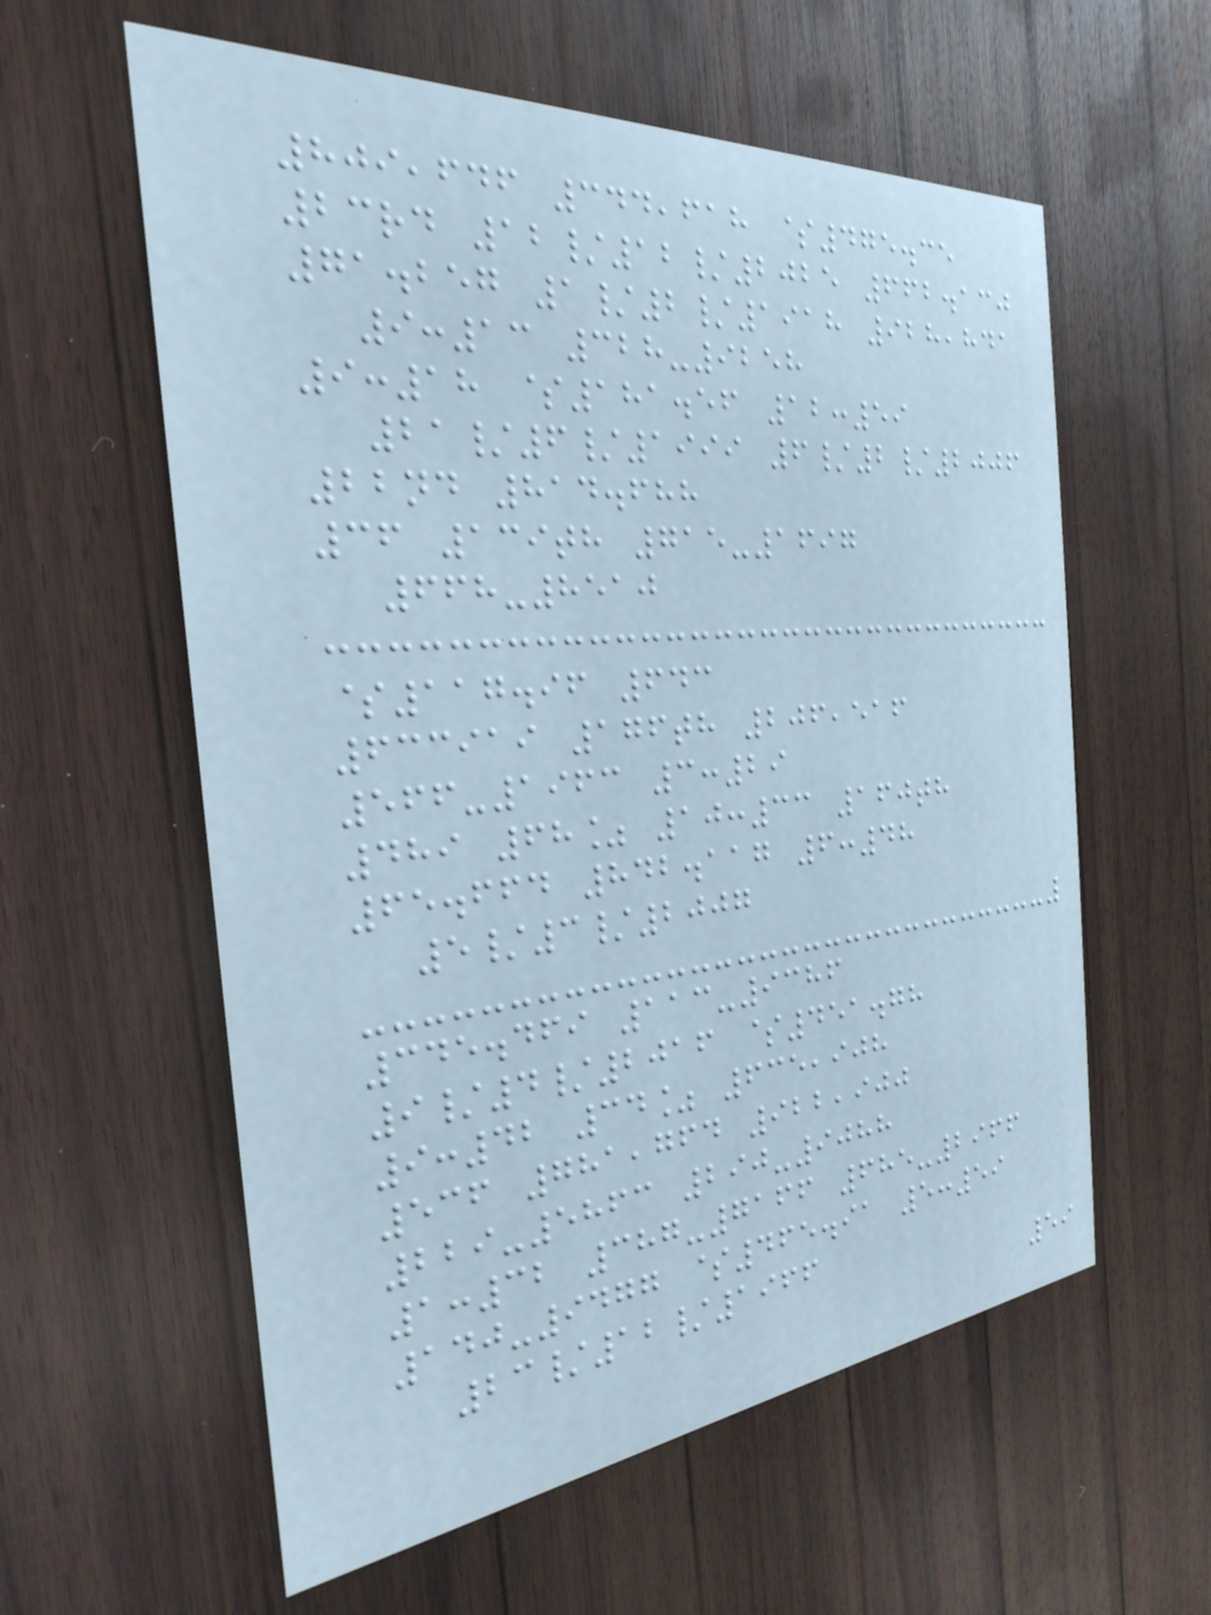809,646 344,618 $475.35
23rd 12/12/2025 662.130
71.257 1/2/1918 928,841
9:13 328-9258
9:18 $181.56 12:59
21/6/1999 6/2/2006
22nd 814.688
36 139th 715-1697
668-8510
$117.96 643
633919 176th 206,516
566-1963 3:29
489 68% 10:33 160th
65.664 842.117 6:48
5/3/2007
345.469 113-9386
9/4/2016 $451.78
9:42 34% 635,908
536 781,764 922,900
229-5863 290-9088
1:32 387-7166 685-2966
140-9477 $465.91 5:59
23/12/1966
59
